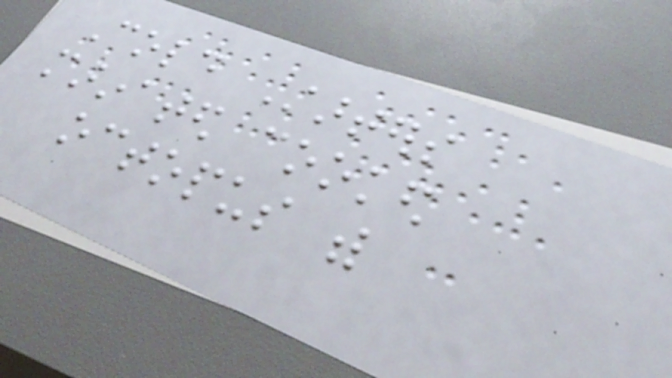Cold Starters
marinated cooked
octopus with
